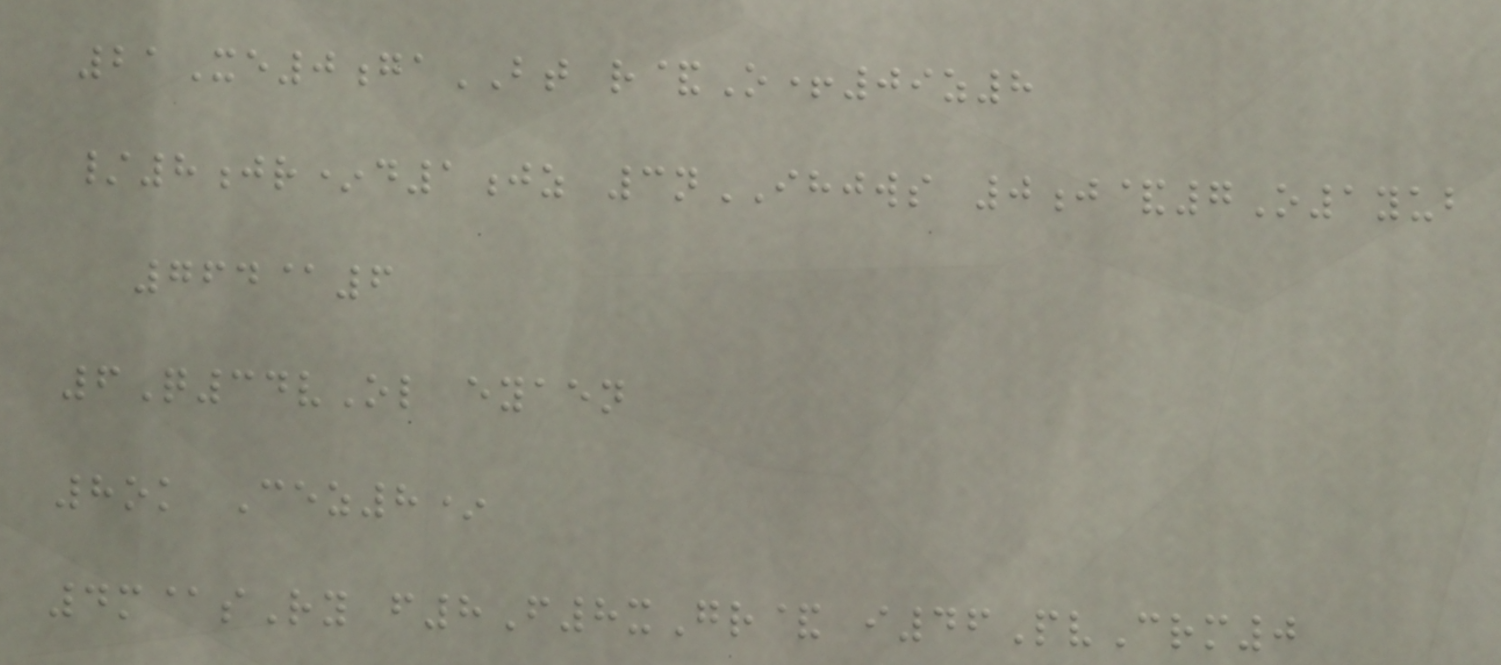21Xe0gaBT r&O+09z8
/8jr*d1jz 3nIHJWS 0j&7O1yub
764@6
6Q34vOl eyaen
8ok Cez8*
4m@sRy f8F8xGr& i46PvCrm0
